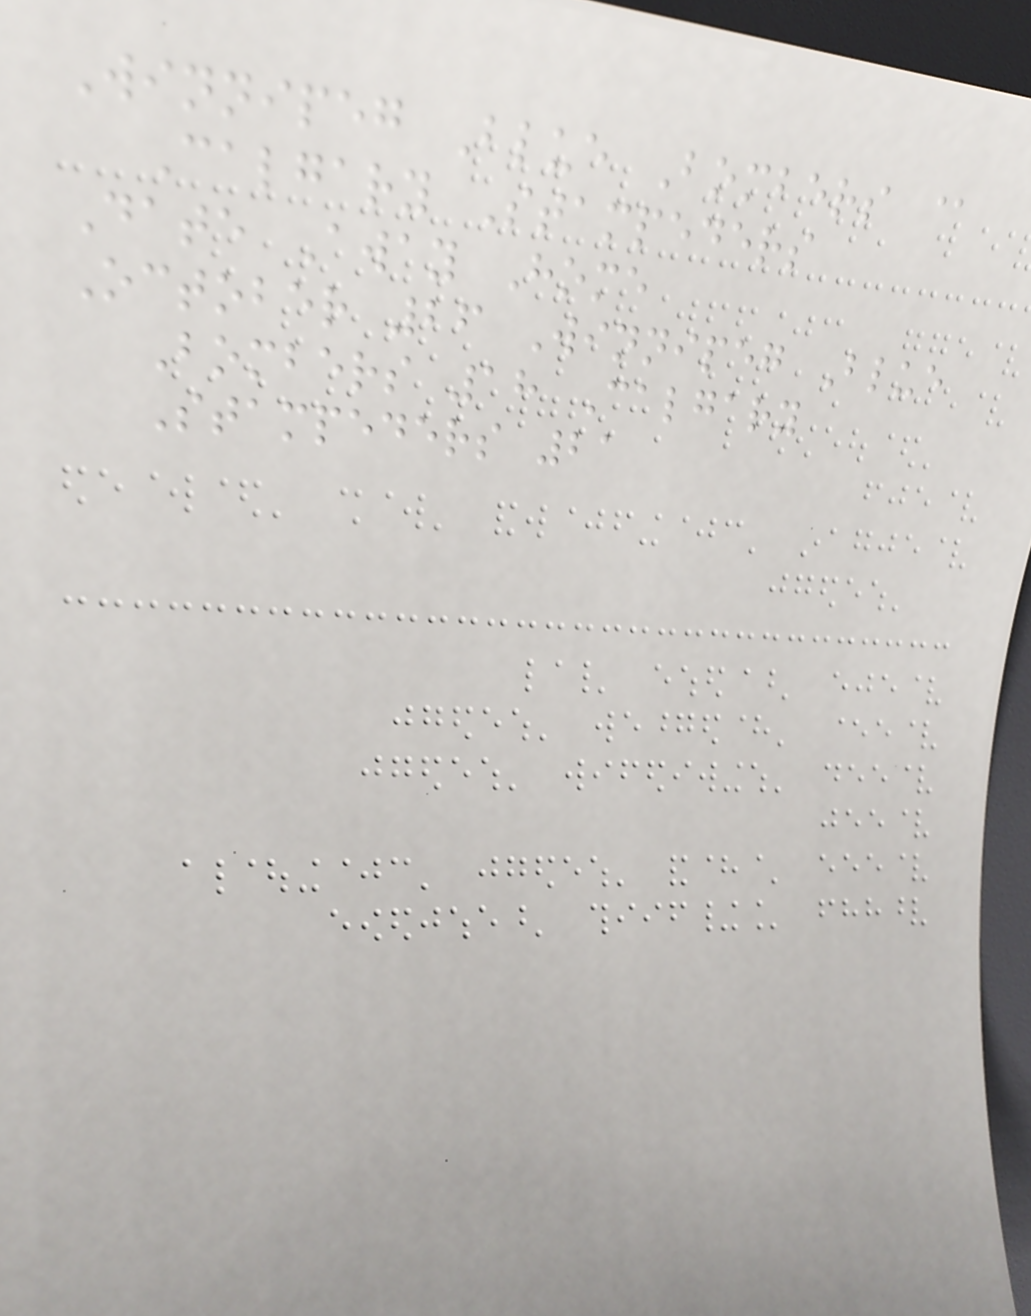Winnipeg Blue Bombers @
Calgary Stampeders
Date Away Home
October 26 Winnipeg Blue
Bombers 18 Calgary
Stampeders 21
